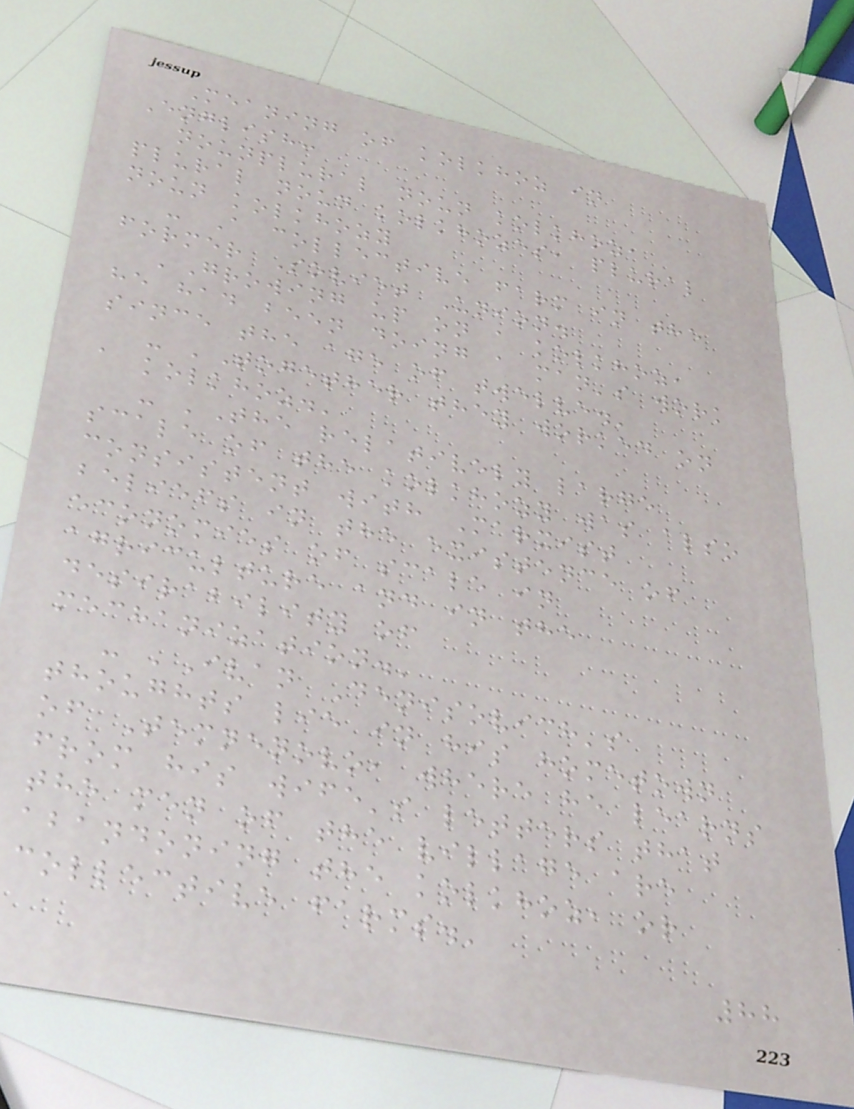Meaning of kolkhoz in
English:
nounplural noun kolkhoz,
plural noun kolkhozes, plural
noun kolkhozy
- A collective farm in the
former Soviet Union.
'Growing up on a kolkhoz,
he had been doing a man's work
since the age of twelve.'
- 'Together they worked on
a kolkhoz.'
- 'The relatively large
scale of the kolkhozy was also
consistent with Marxist
beliefs in the existence of
economies of scale in
agriculture and in the
desirability of
mechanization.'
- 'Ivan Denisovich's
thoughts lie in his hometown
of Temnenovo, where he learns
from his wife's letters that
the men of the village are
abandoning the kolkhoz, or
collective farms.'
88
